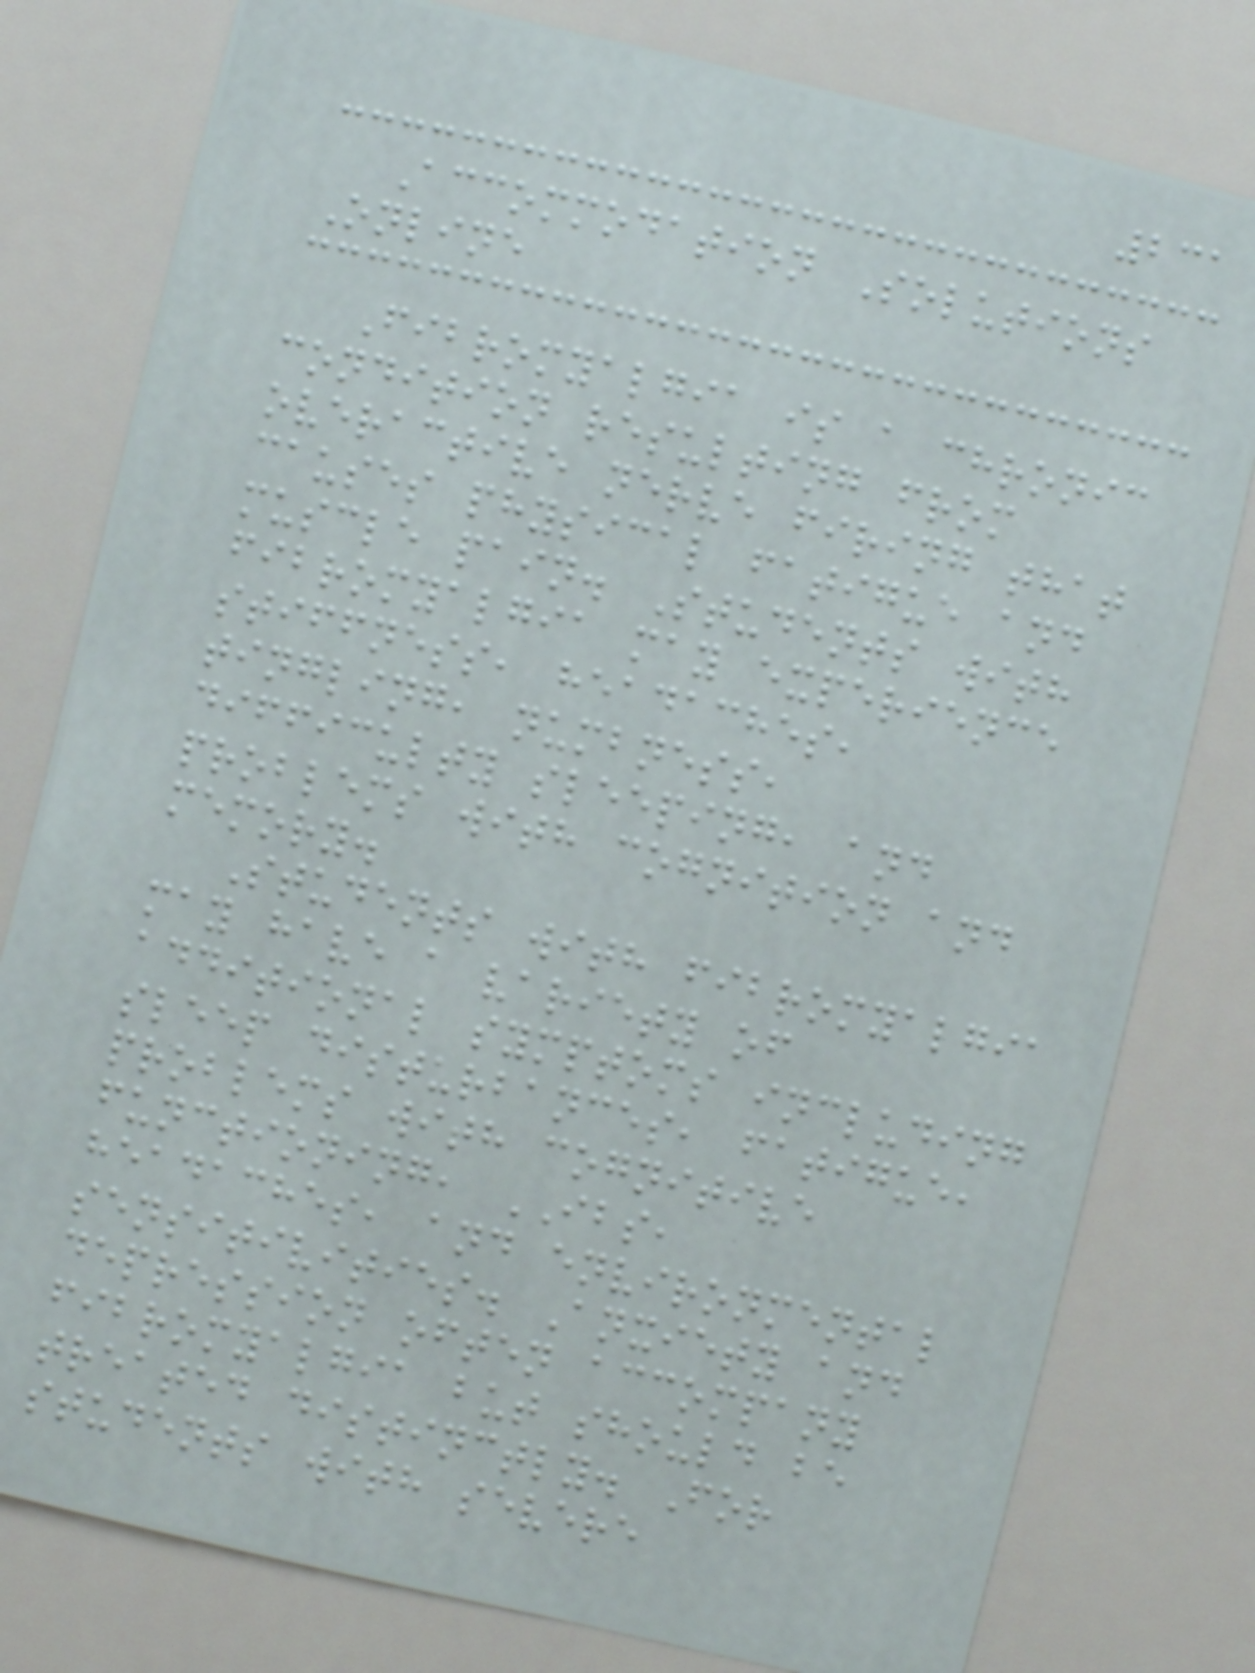231
Accommodation Solutions
Online
Fibromyalgia is a chronic
condition resulting from
overactive nerve firing that
causes physical fatigue and
muscle pain. Students with
fibromyalgia may experience
stiffness, headaches,
tingling, numbness,
difficulty sleeping, and
problems with cognition and
memory.
Students with fibromyalgia
may have a variety of
additional symptoms including
sleep disturbances, fatigue,
problems with cognitive
functioning, IBS,
headaches, and environmental
sensitivities. Anxiety and
depression often accompany
fibromyalgia but should be
treated distinctly. For
students with severe
